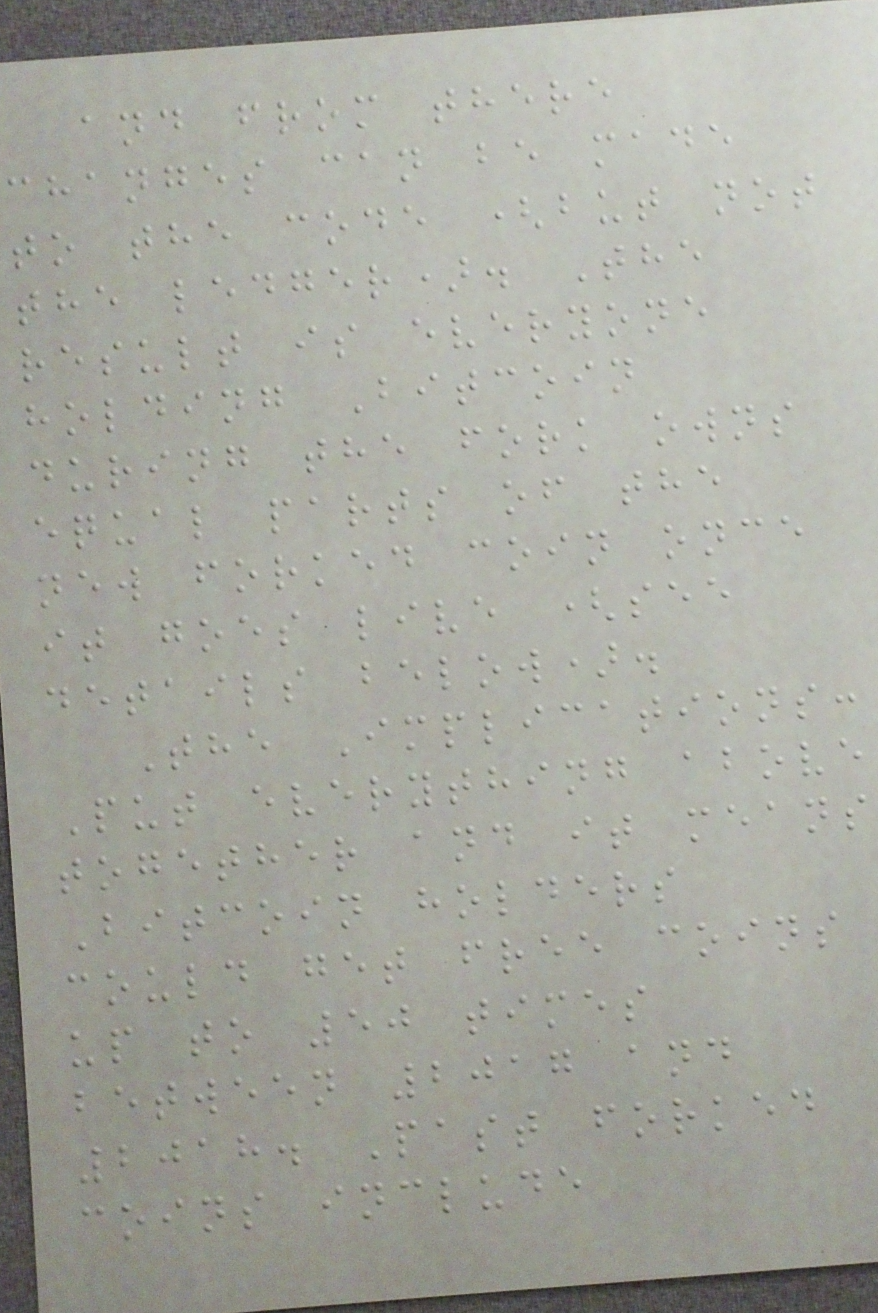and from there
changes can be made
to the code (but not
the ledger). The
result is everyone
holding Bitcoin
during the fork owns
equal parts of the
new forked coin once
it goes live (see
details below).
The Implications:
Put everything above
together and it means
Bitcoin holders
could get free coins
up to 50 times
between 2017 and
2018. Past forked
coins include
